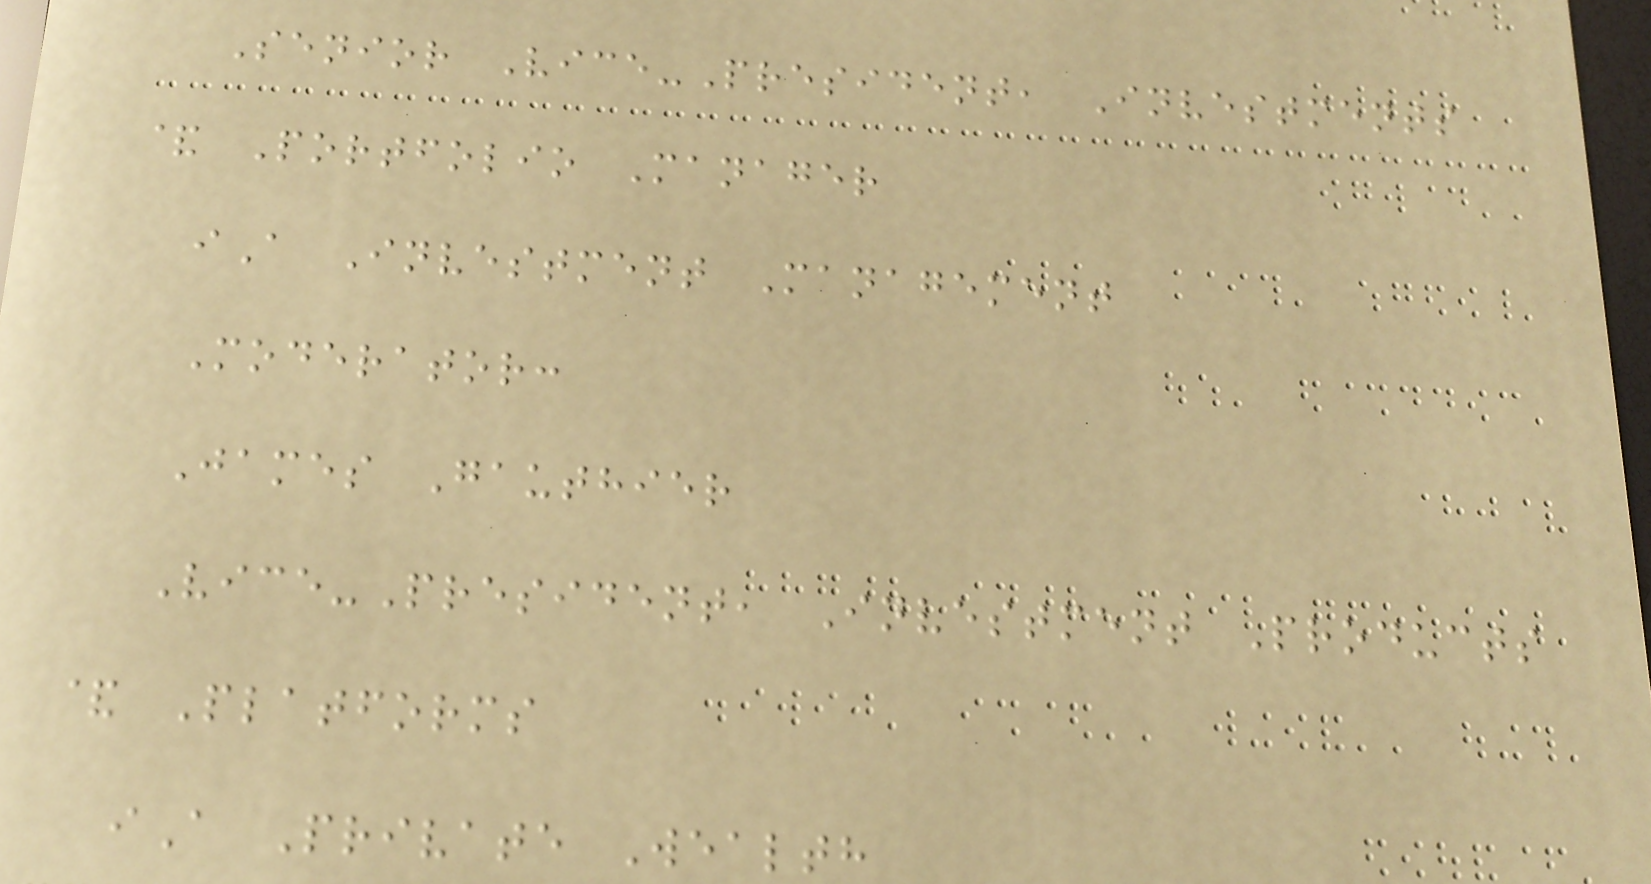Senior Vice-President, Investments
& Portfolio Manager
iA Investment Management
Moderator:
James Gauthier
Vice-President, Investment Products
& Platforms
iA Private Wealth
